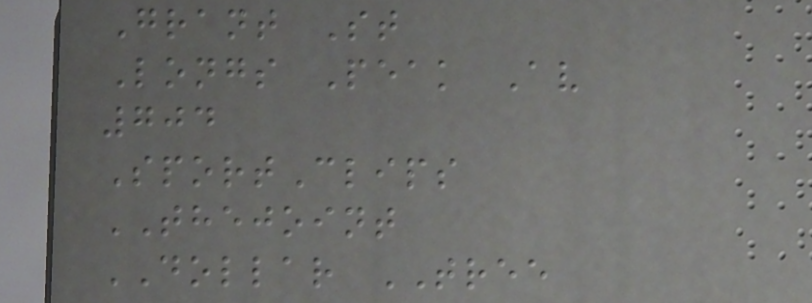Grant St
Longs Peak Av
704
SportClips
THEJOINT
DOLLAR TREE
